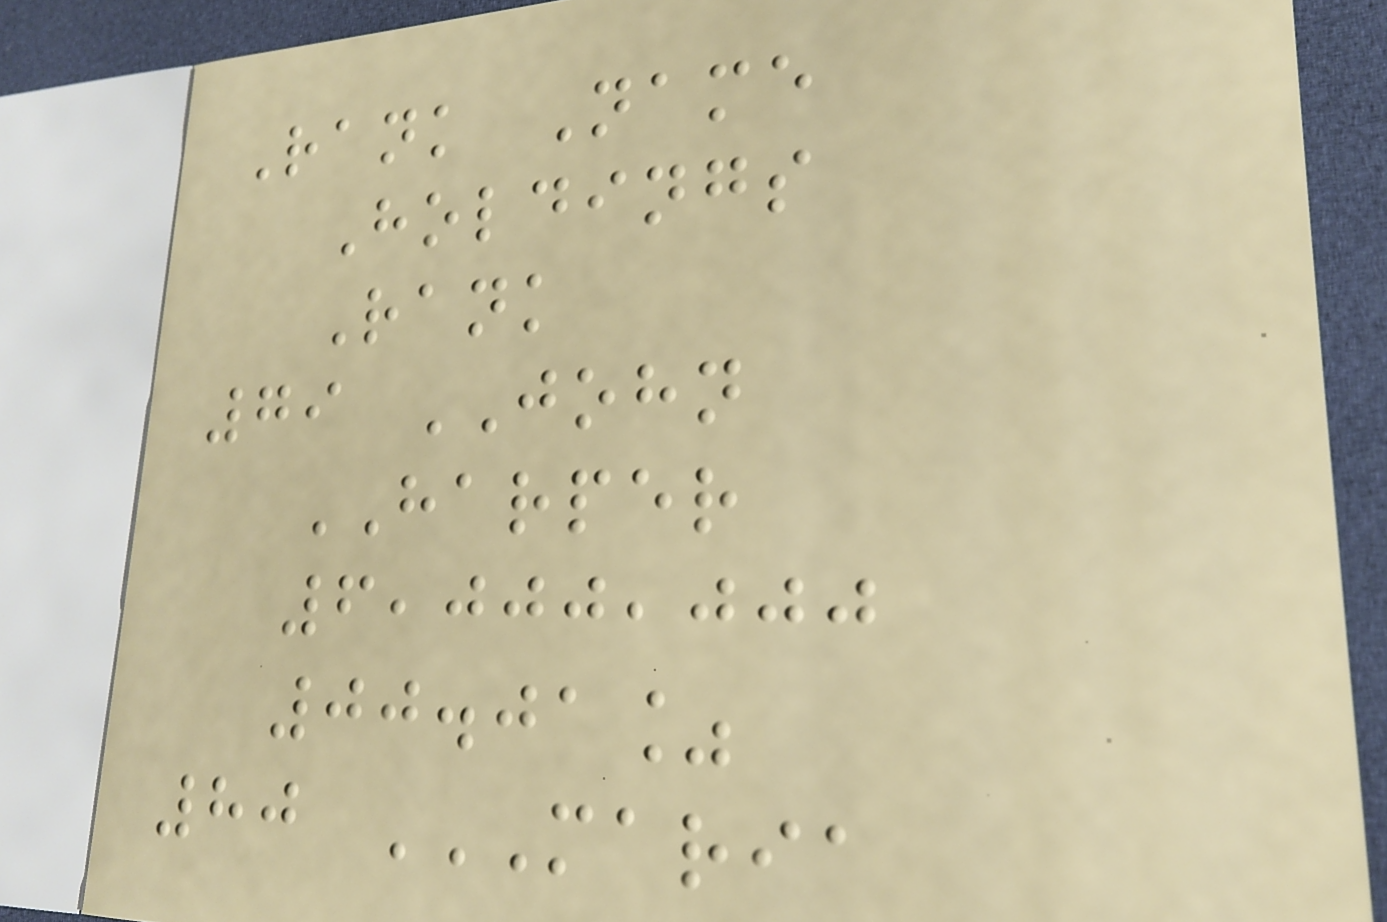Rank Name
Holdings
Rank
79 JOHN
HARPER
6,000,000
00.01%
80 MARIA
